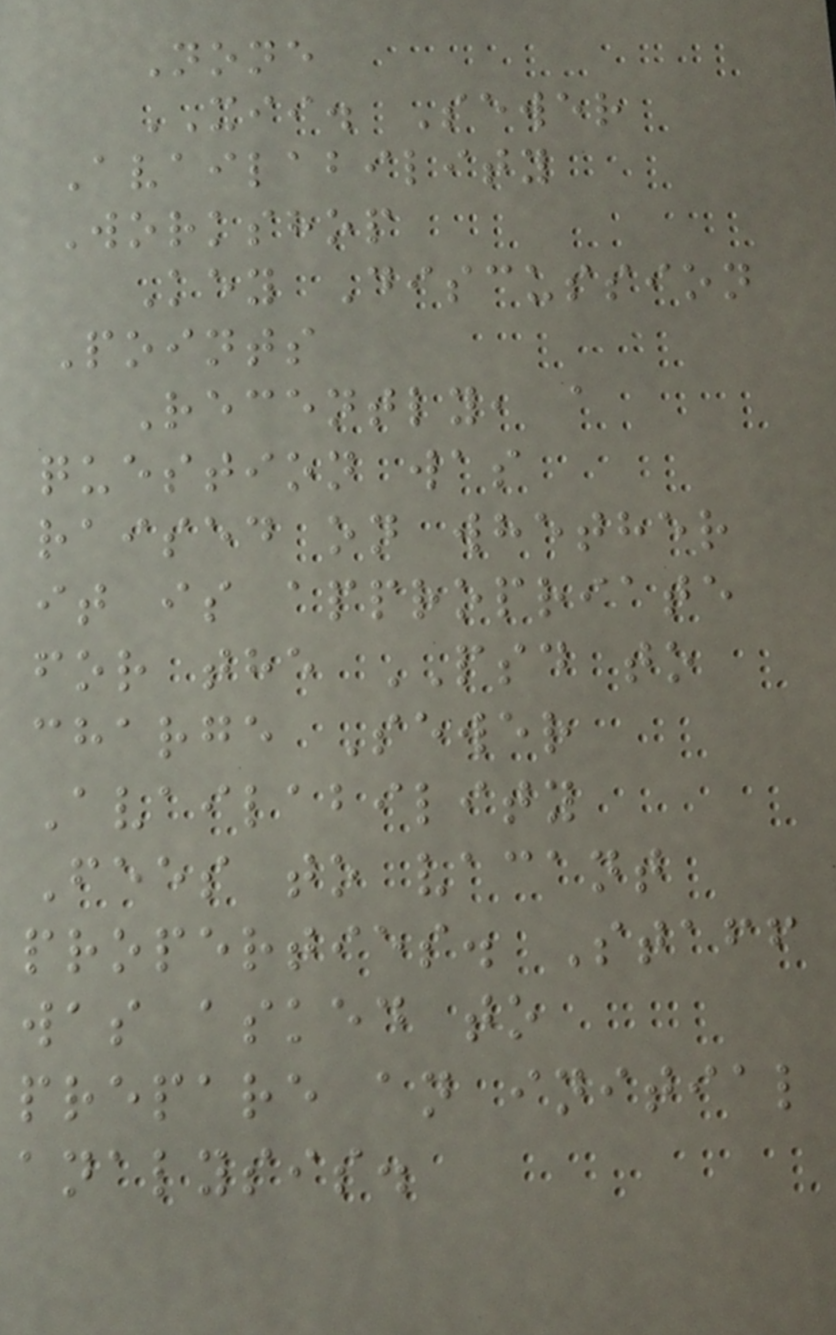None
XII. Sewer
Availability
Workshop
Key Discussion
Points
Recently, a
question was
raised on whether
it is appropriate
for the PSD to
charge Sewer
Availability
Fees to vacant
properties. Staff
was asked to
prepare an initial
analysis.
